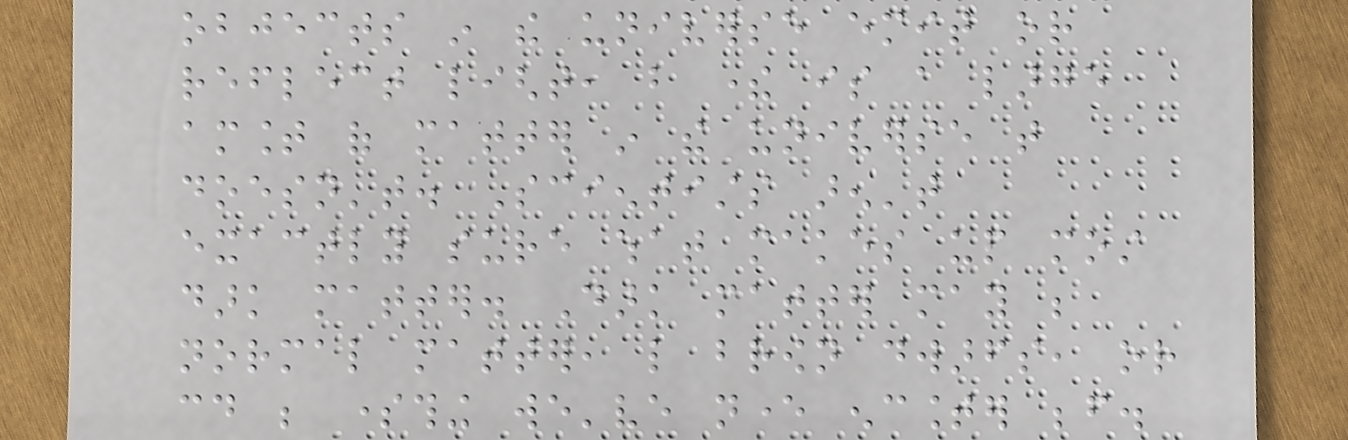objects in the universe emit or
reflect light, but there is a large
amount of matter in the universe that
doesn't. Scientists aren't
exactly sure what makes up most
dark matter. Dark matter may be
normal matter, like brown dwarfs, or
could be something we've never encounter before.
